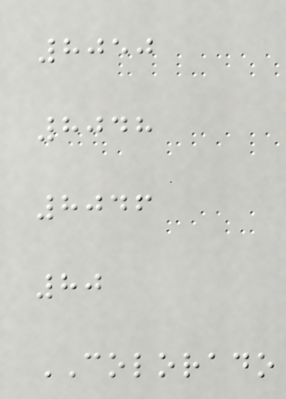8050
8048
8046
80
COLORADO
